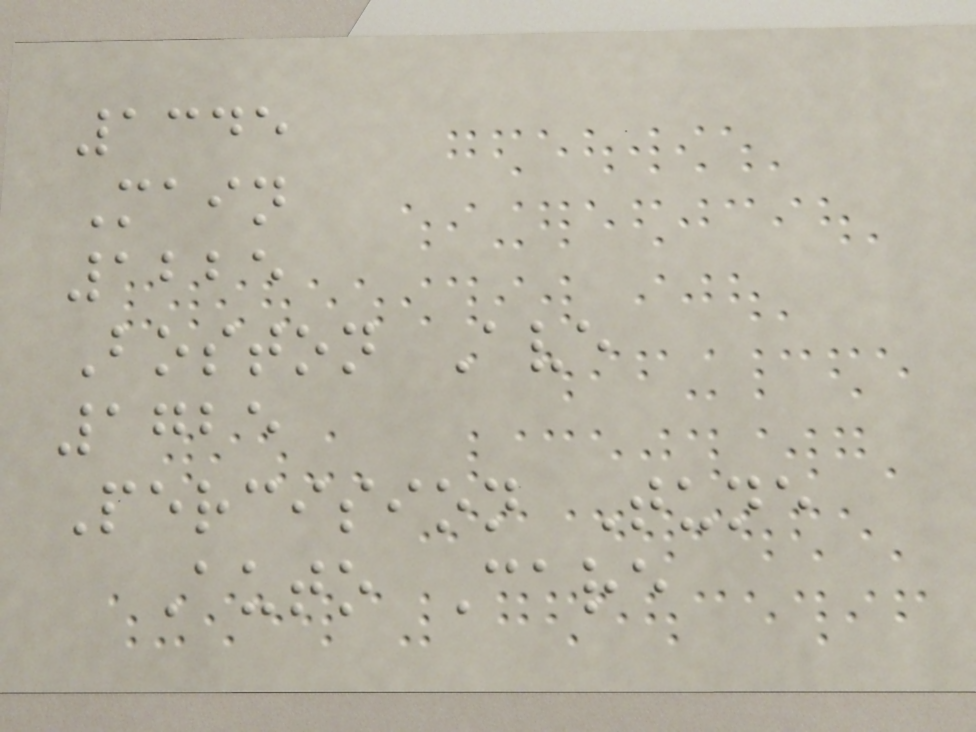1345
Main
1225
Boston Ave
1725
Percision Tune
Auto Care
